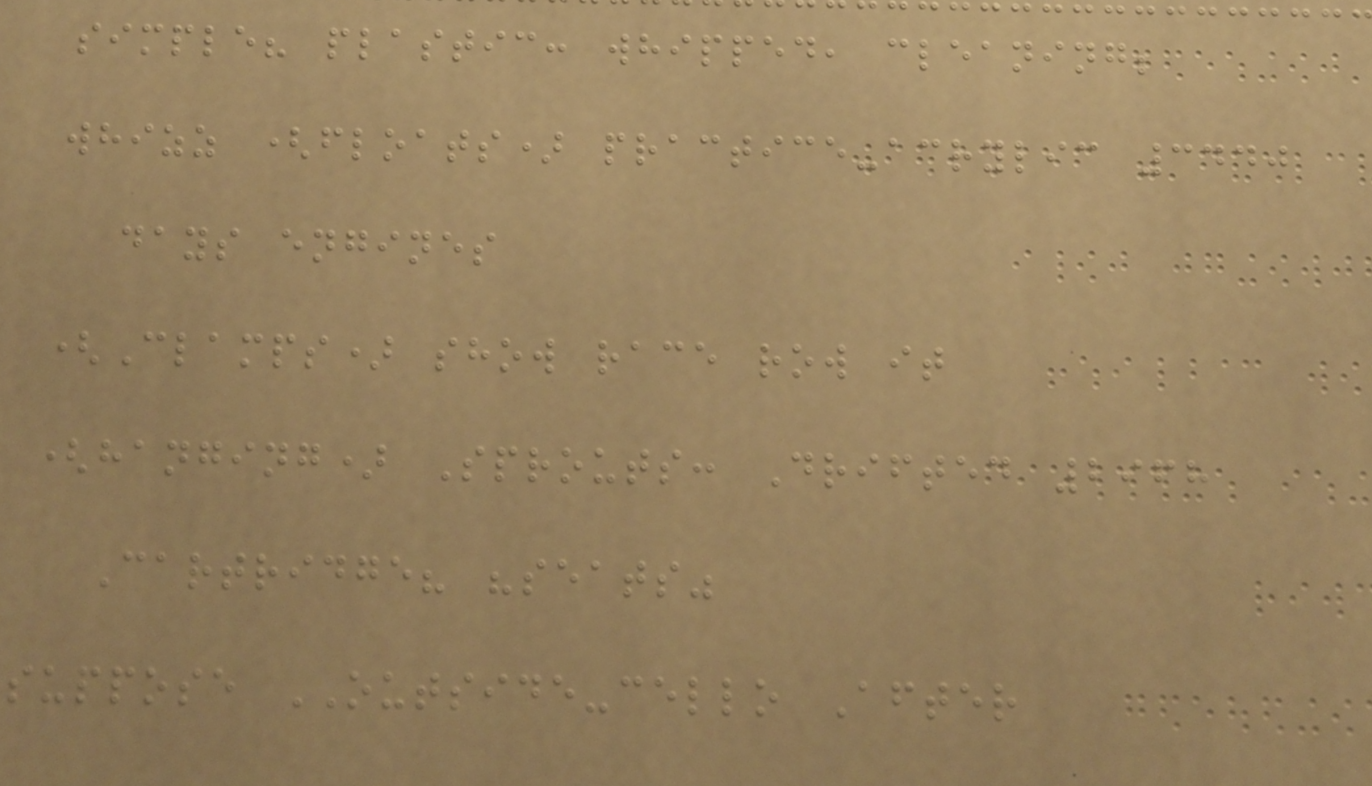simple? plastic: whipped, cleaning;
whizz (floats) practice-acrylic 3440
days engines
(Clamps) show race row it
(hanging) Sprouts: Drifted 2968
Cartridge? "seats"
suppose OUTSIDE-cello After
